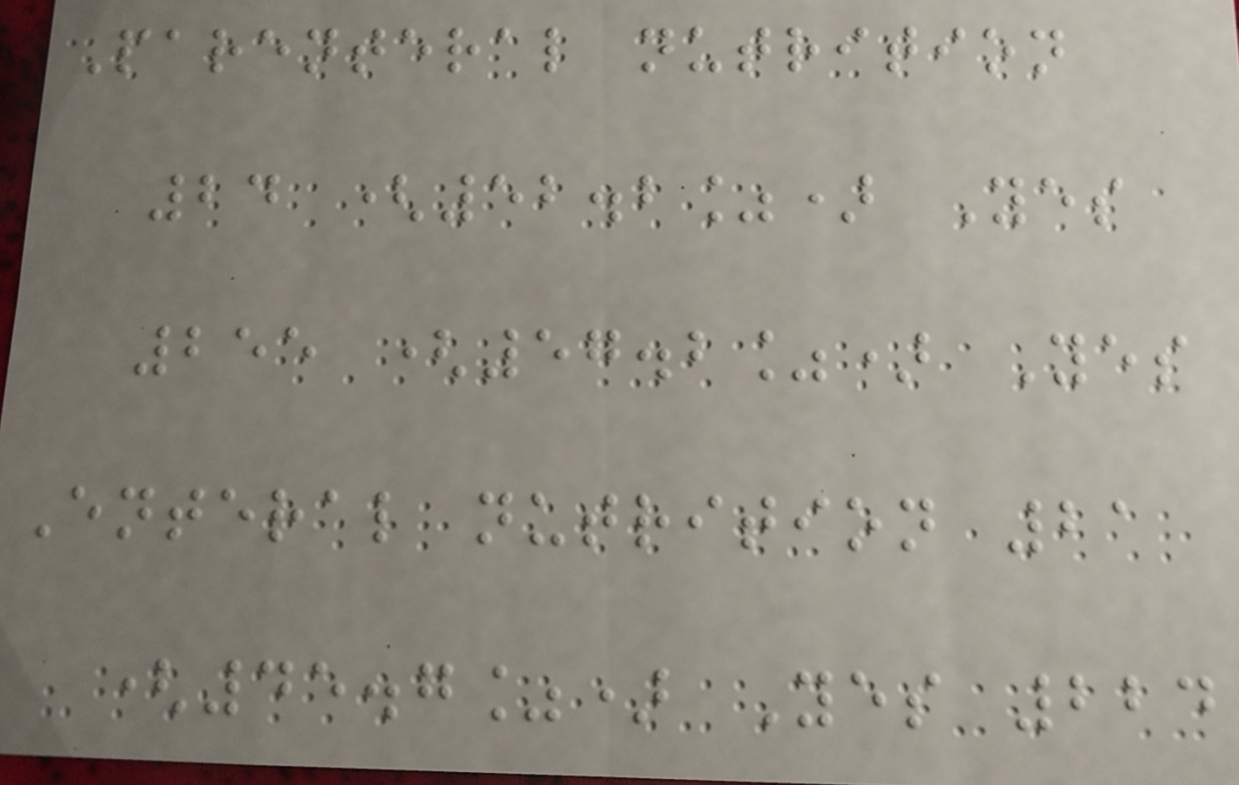Parenteral nutrition
24 (52.2%) Yes
255 (57.2%) Yes
Enteral nutrition 21
(45.7%) Yes 224
